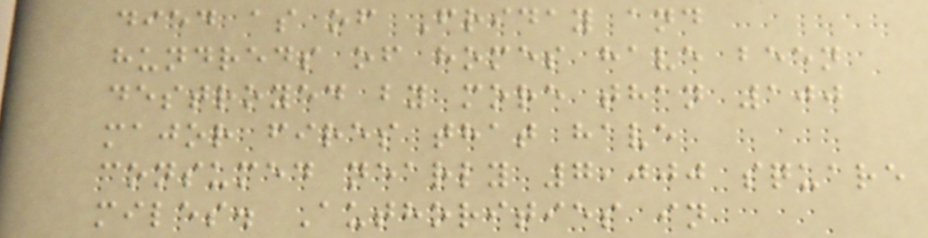died as of Friday and
hundreds of homes have been
destroyed by more than 100
major fires that have
consumed nearly 7,000 square
miles. Authorities in
